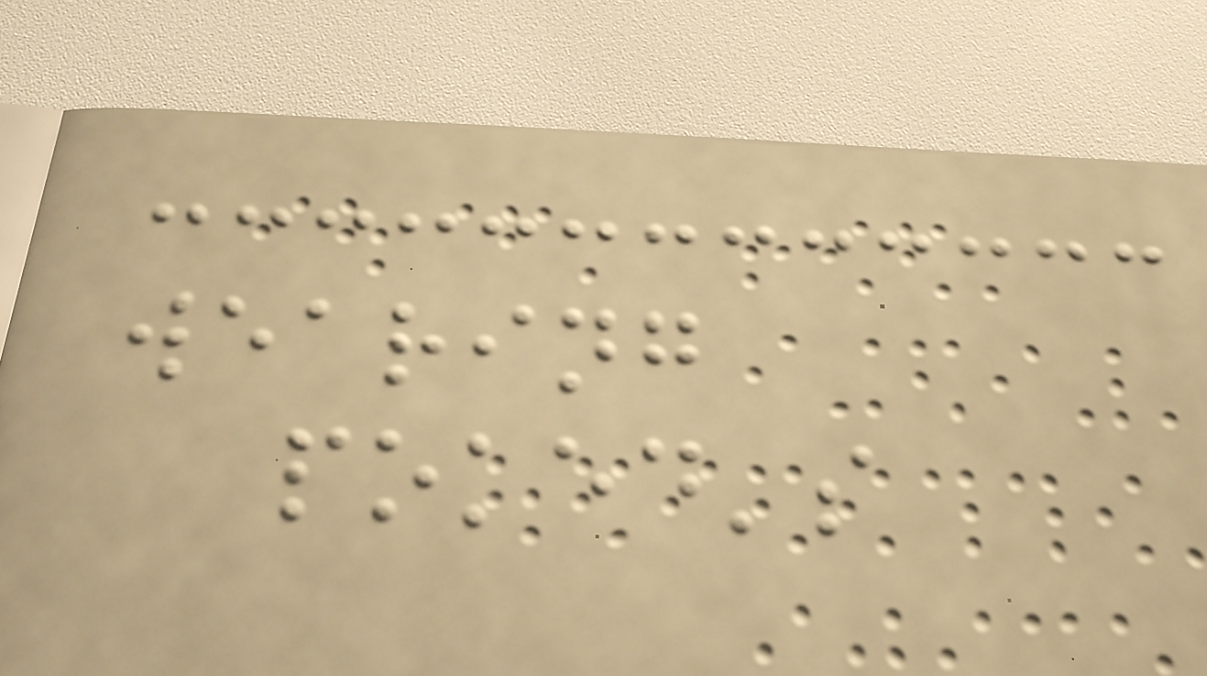wearing
poked's
